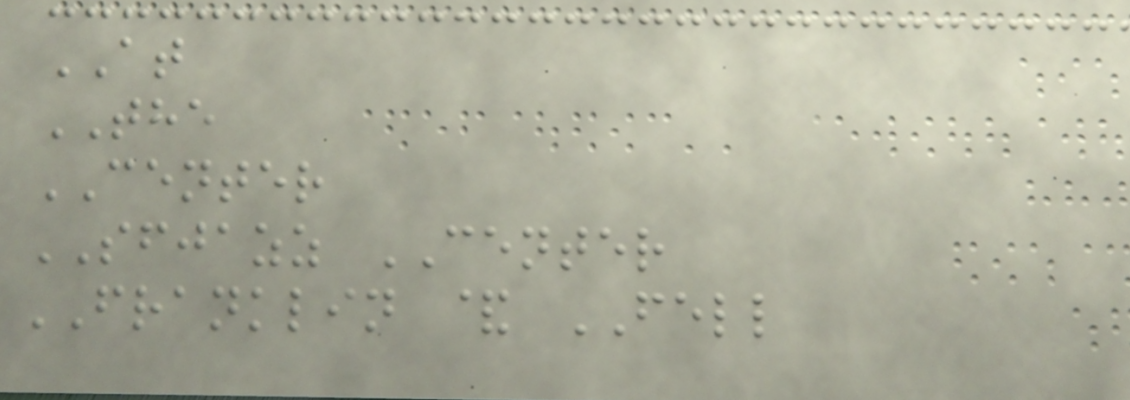AT
THE
CENTER
SFJAZZ CENTER
FRANKLIN & FELL
